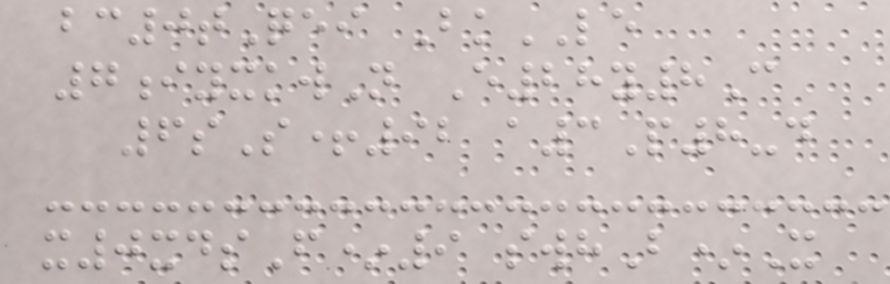bc0tQei BkLE
7iyxkwN E28y8C
6sS+92 a3P8-d
x0xdsF*9 swhB*X
